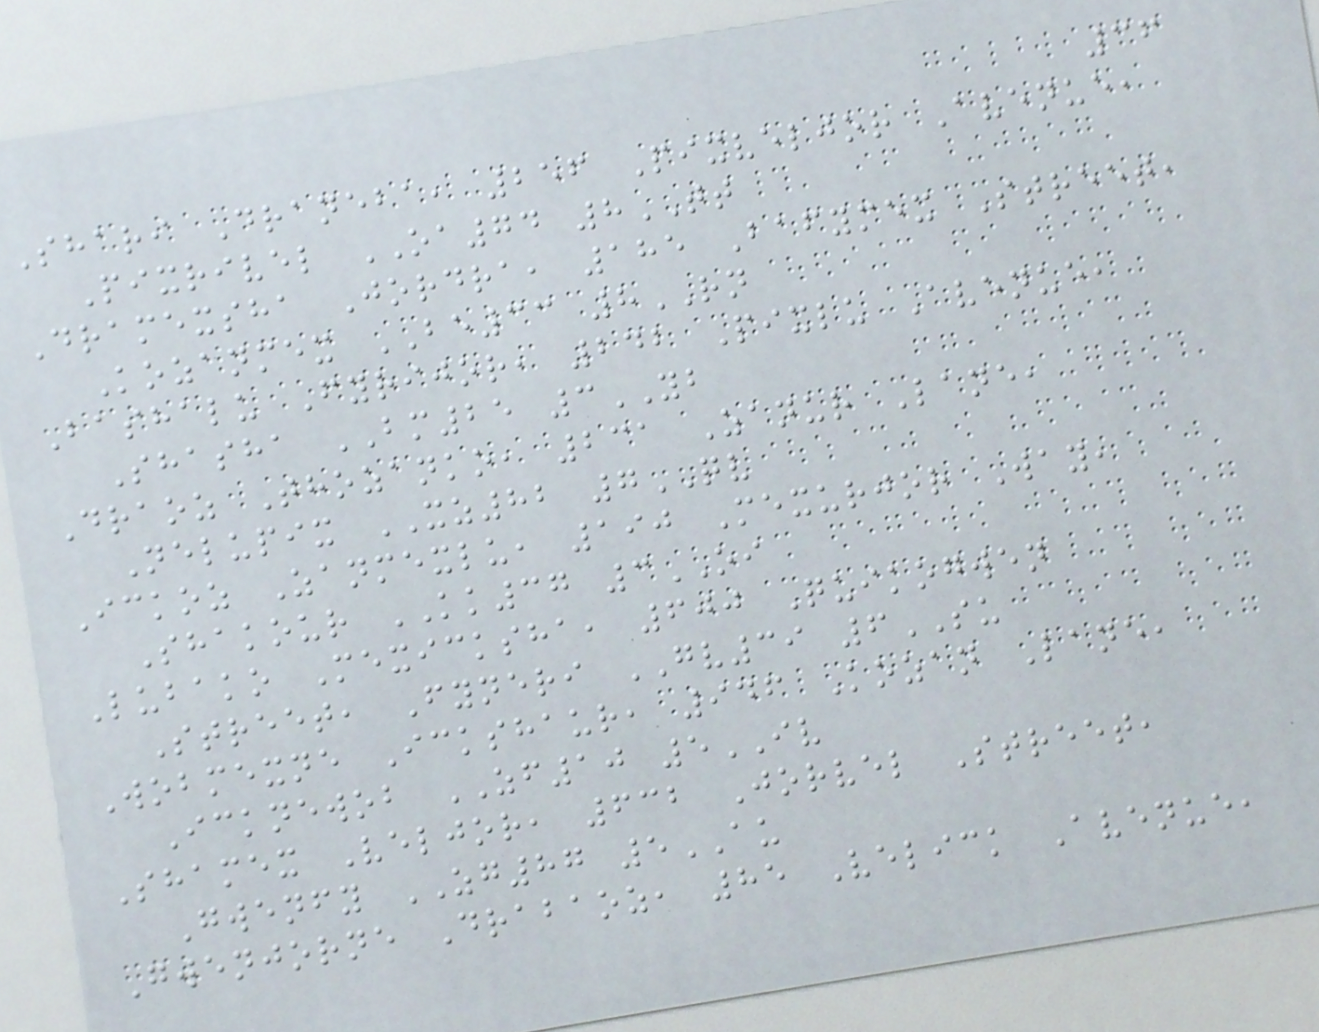36
Shari Draneba, 256 Pixveljor Avenue,
Pixrivel OA74 8TT
Dramexsha Jordra, 185 Bafymex Street,
Kozanmex BE33 8RN
Bashalu Fyrijor, 242 Pixlu Avenue,
Shasha BM25 3YB
Draoz Thozanko, 231 Zanur Lane,
Nelupix XZ82 7QV
Ickoz Zanmexlu, 190 Mexurjor Way,
Shakour KK37 3OI
Lubako Mexicksha, 600 Quikogwen
Street, Fyneri GV39 6SU
Wobmexne Ickshaur, 946 Kozan Lane,
Icknewob ZF10 5IV
Shamex Veljor, 632 Jorvel Street,
Gwenfy ZG87 5AU
Gwenjorne Drabaoz, 85 Velick Avenue,
